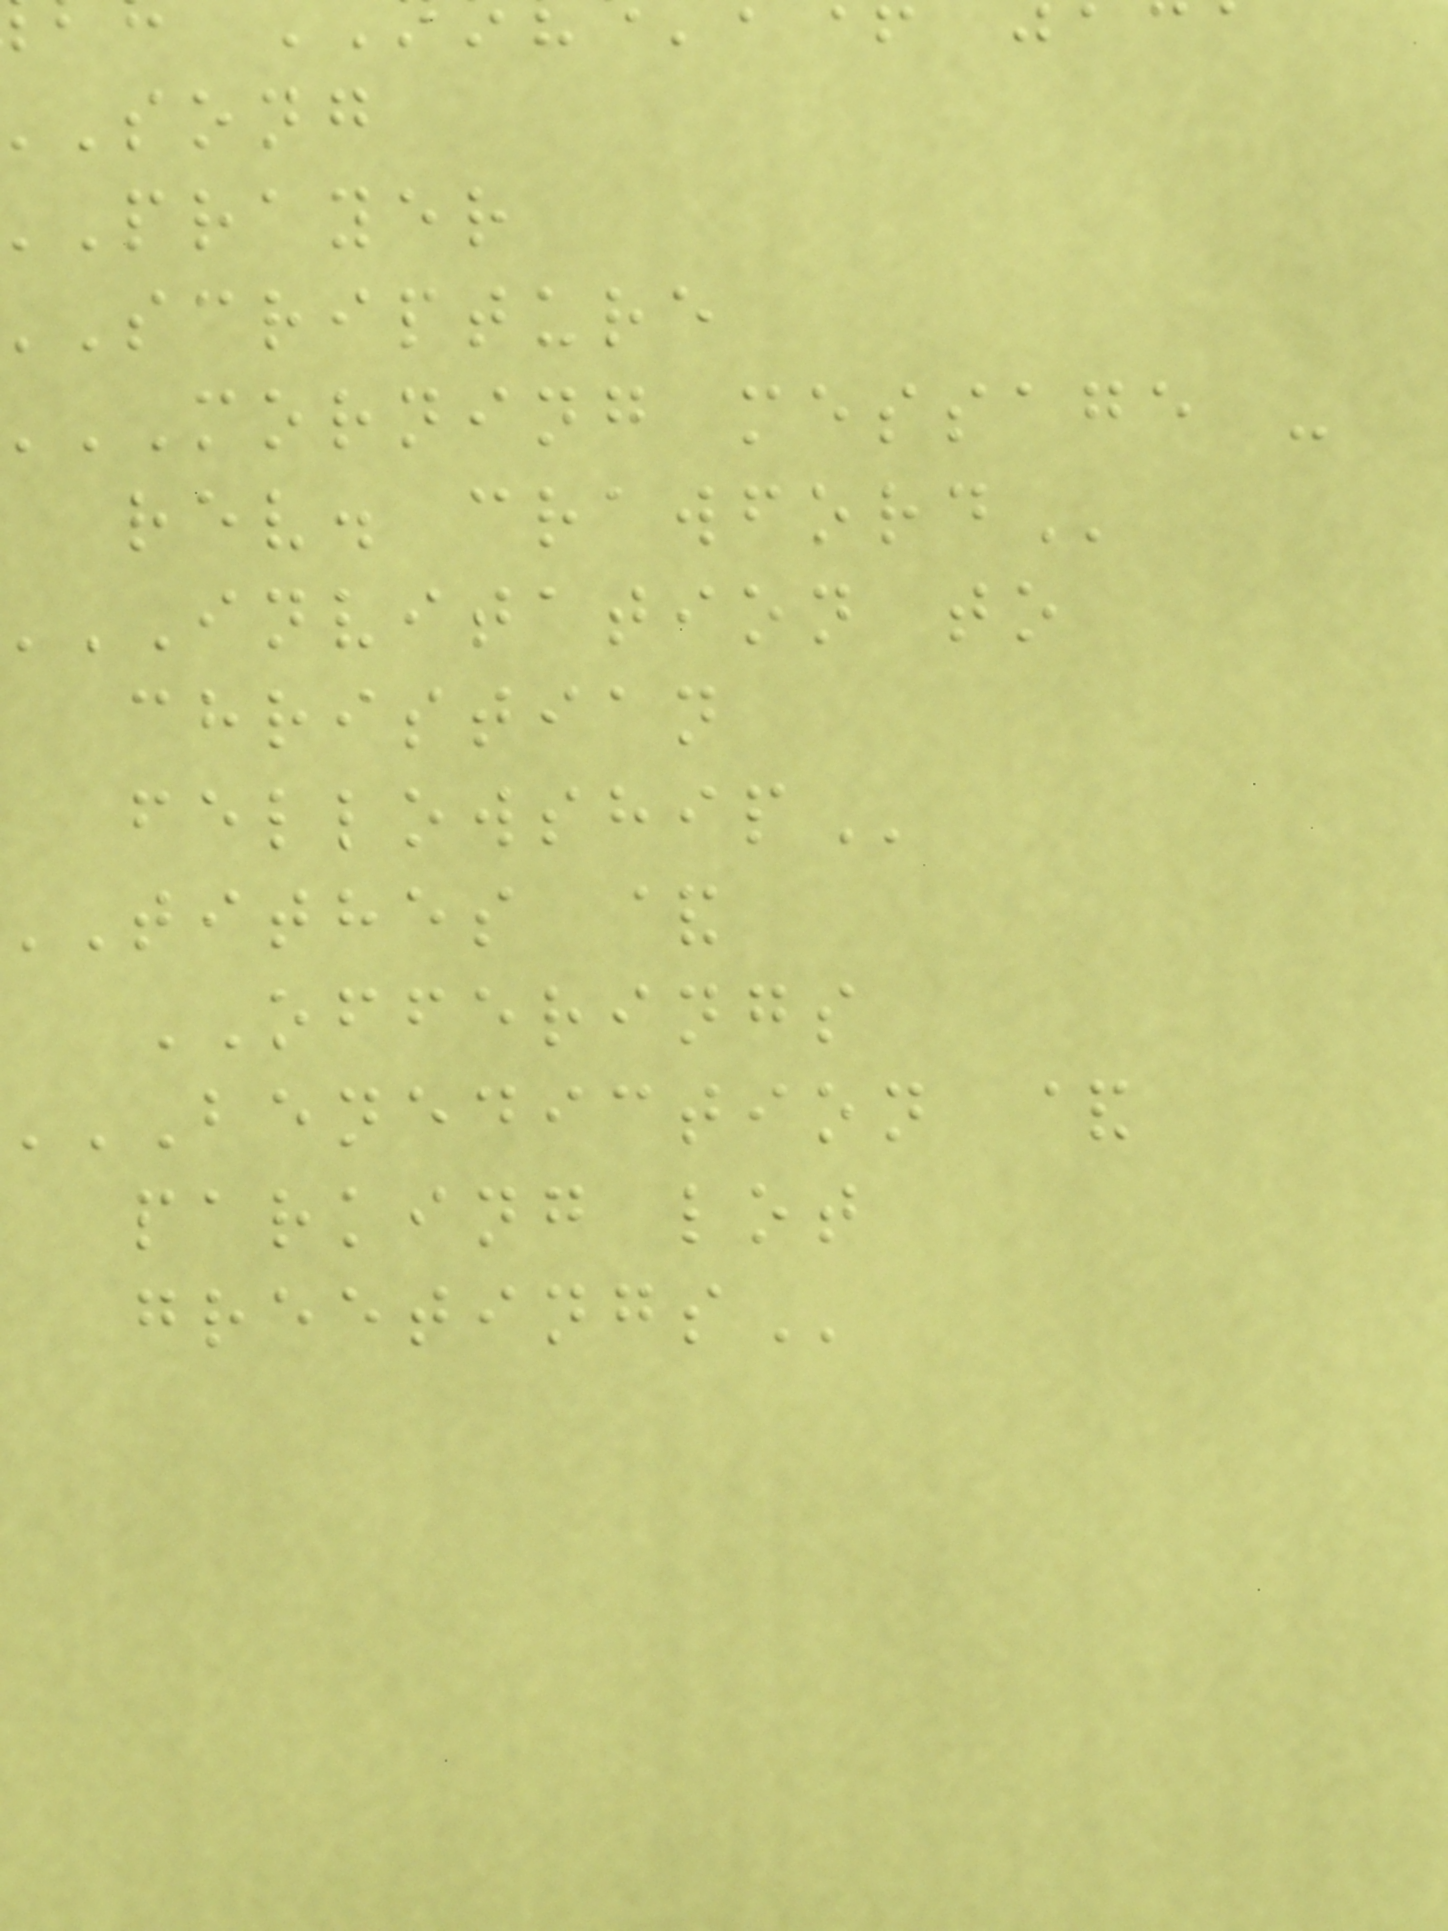song
prayer
scripture
MORNING message -
rev.
INVITATION to
christian
tithes &
OFFERINGS
BENEDICTION &
parking lot
